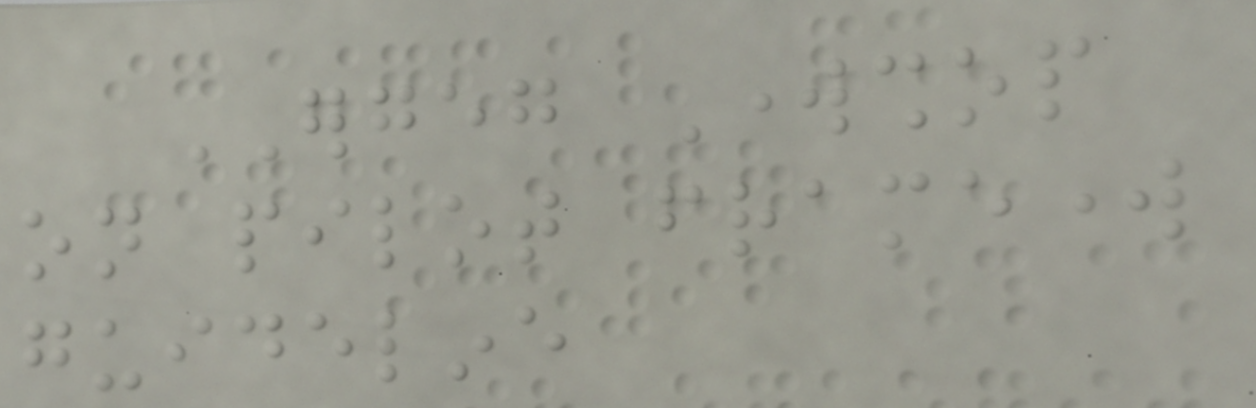ERGEG Workshop
on pilot framework
guideline
